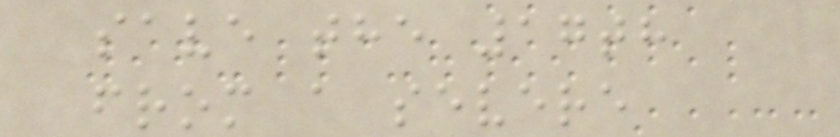save the 17th
from a severe
